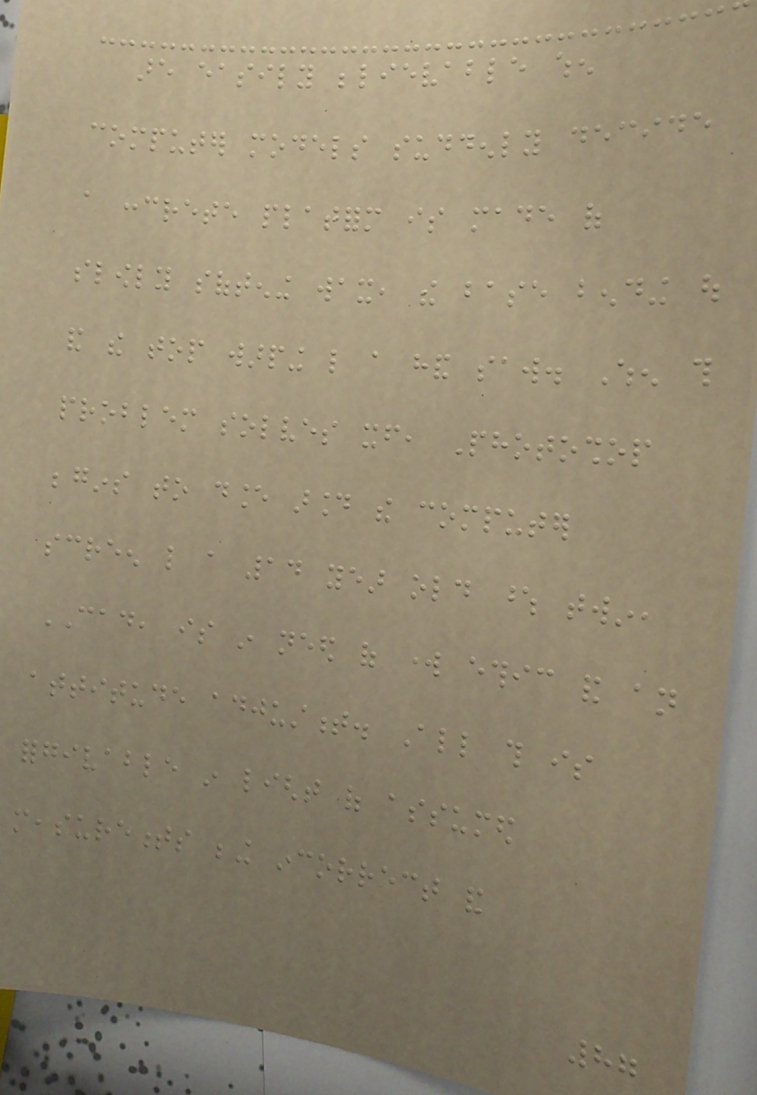are easily believable when
computer models suddenly decide
a concrete platform is made of
slowly softening wax, the base bending out
and the top warping like a hand saw. When this
problem solves itself, Photoshop
begins to dance around the computer
screen like a 14 year old whose twin,
CAD, is in need of work ethic and an
attitude adjustment. All this is
forgivable in light of assumed
measurements being incorrect and
87
